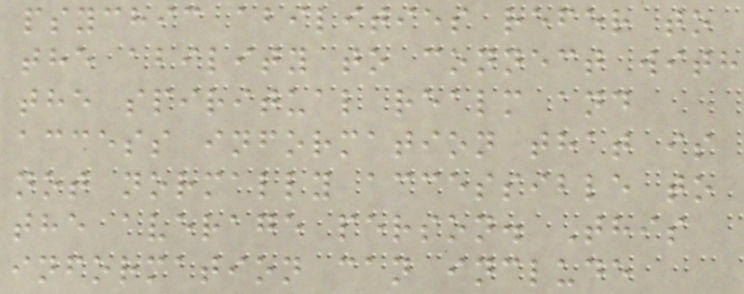psychic abilities refer to
the ability to connect with
the spiritual realm and
access information that is
not normally accessible to
the average person. This
information can include
